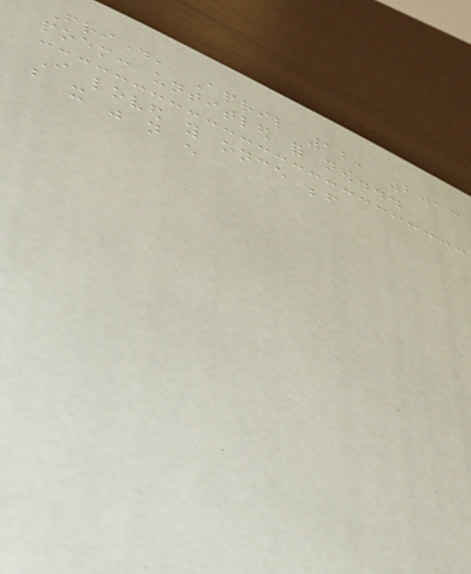Friday, April 12, 2013
poem: untitled for now...
I loved you once before
but it was not enough
